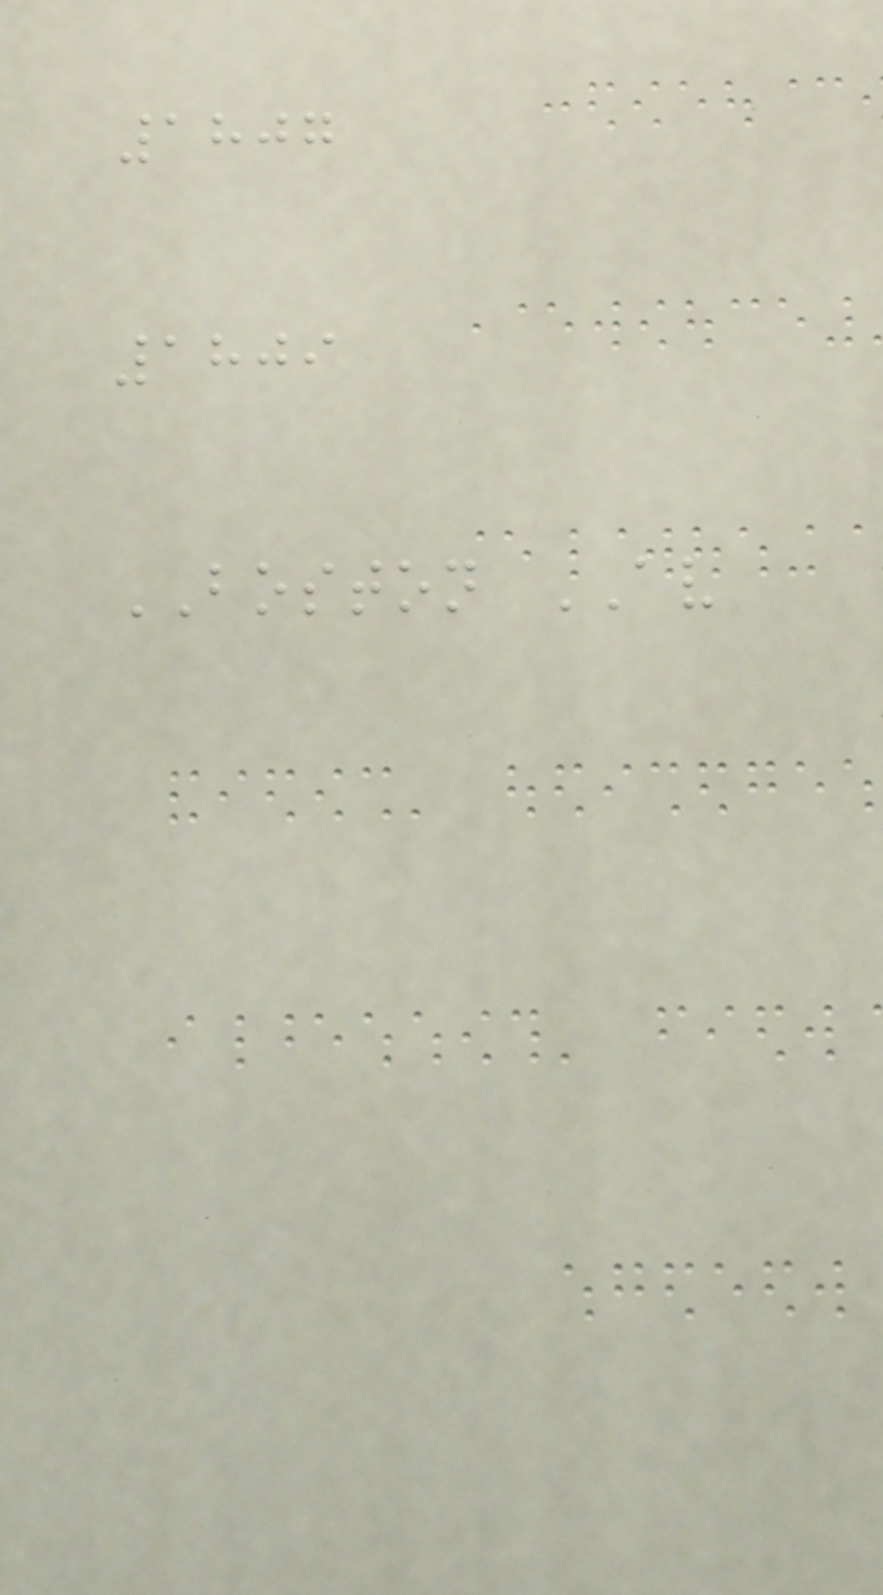1807
1809
BOSTON AV
